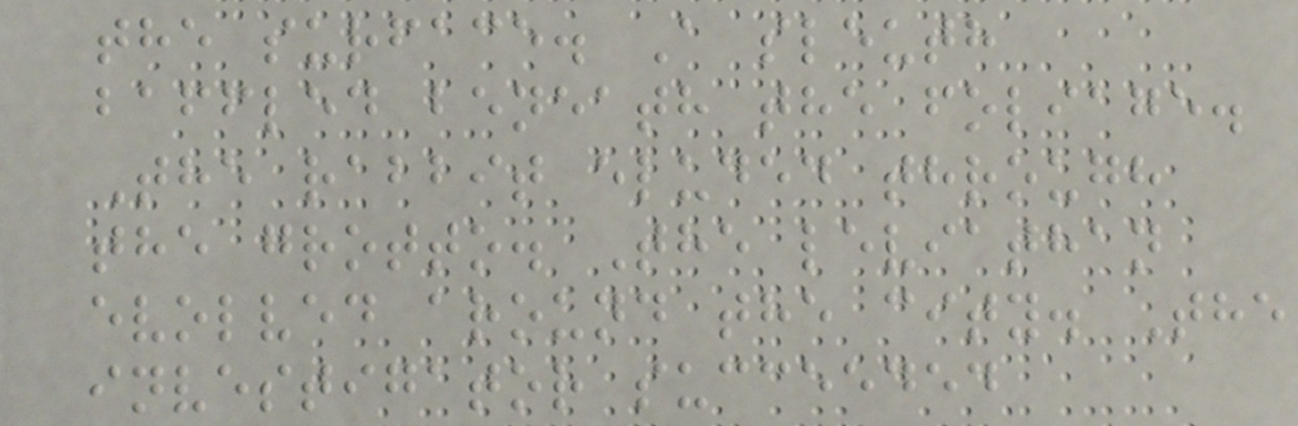the surface. A sleuth
baffled beneath the foliage.
The rabbit eluded through
the grotto. The leviathan
evolved around the city. The
investigator succeeded
